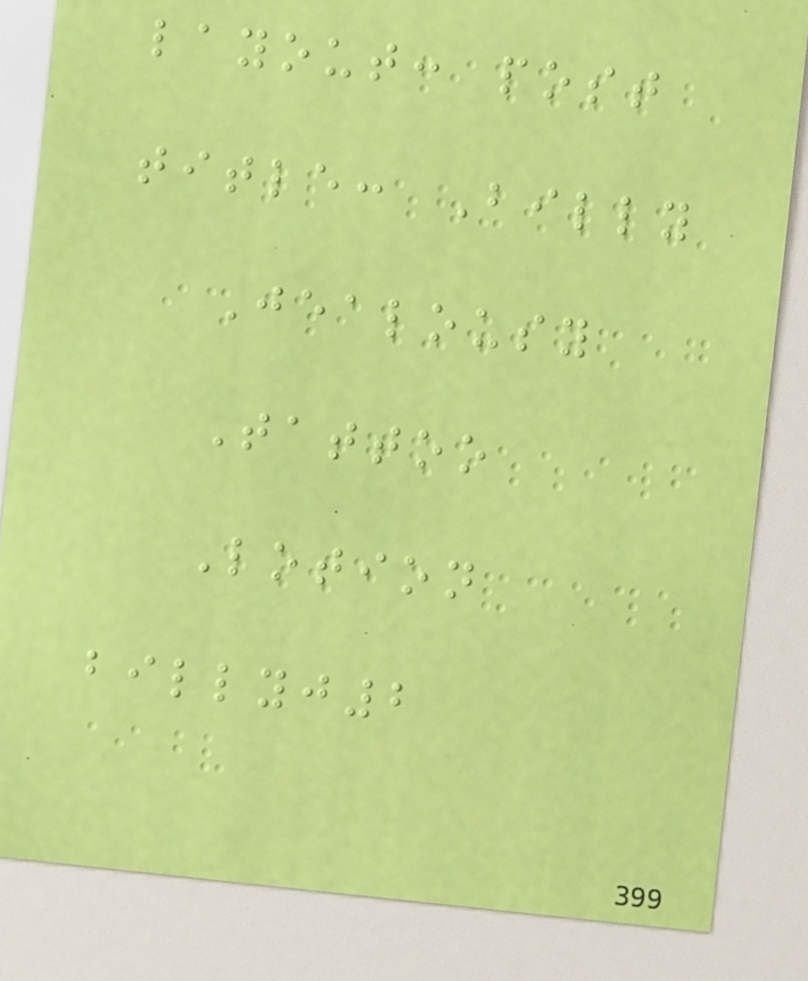layout: post
title: Billy
Jealousy
Tattoo
Lotion
billyj2
